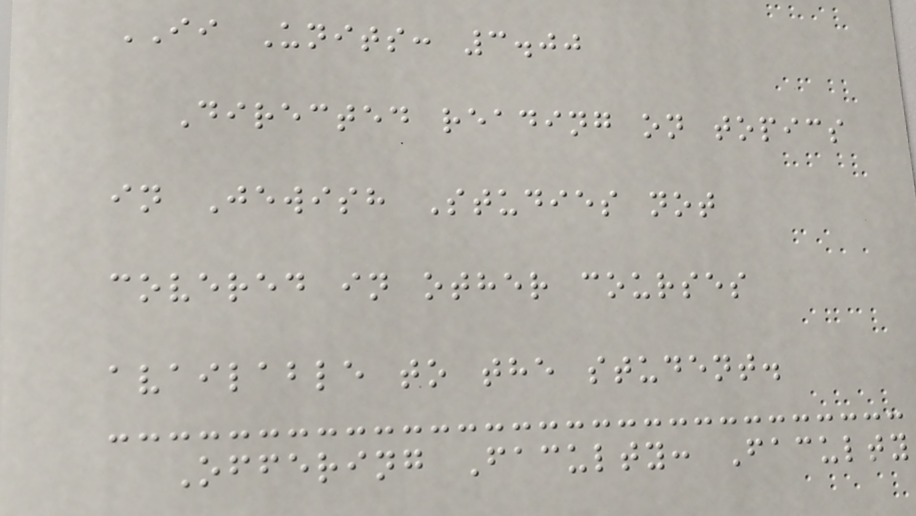II Units: 3.00
Directed reading on topics
in Jewish Studies not
covered in other courses
available to the student.
Offering Faculty: Faculty
